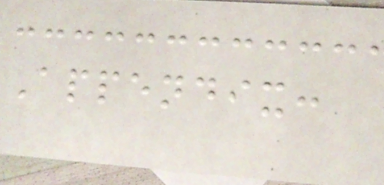Appendix:
